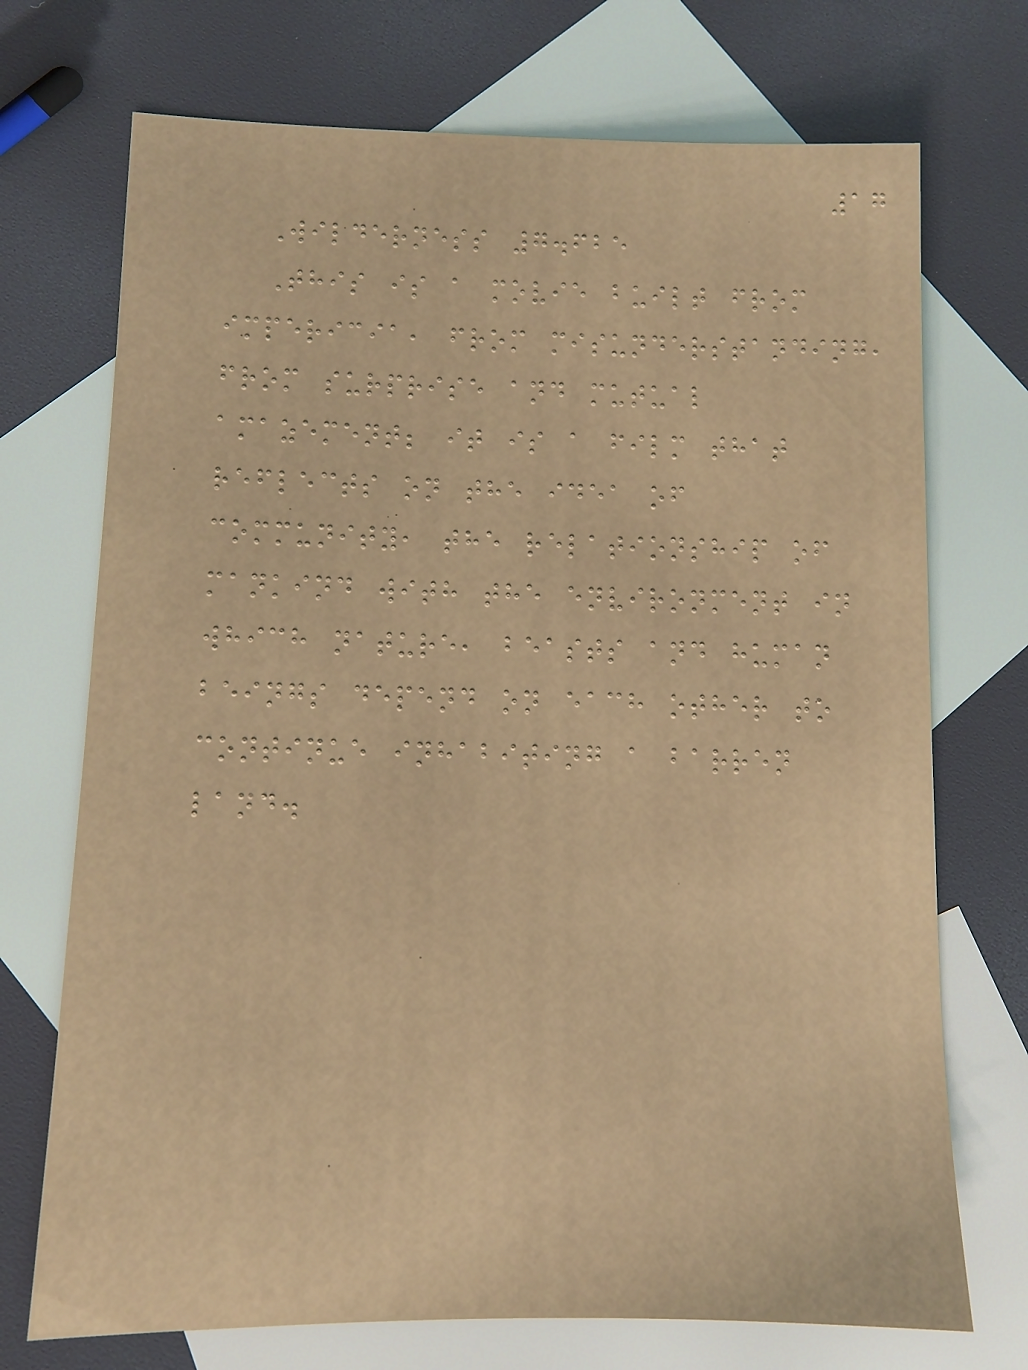17
Wilderness 7.625
This is a movie built from
impericia, from misunderstanding,
from surprise and mutual
amazement; it is a film that
reflects on the idea of
community, the relationship of
mankind with the environment in
which nature, beasts and human
beings depend on each other to
continue inhabiting a barren
land.
